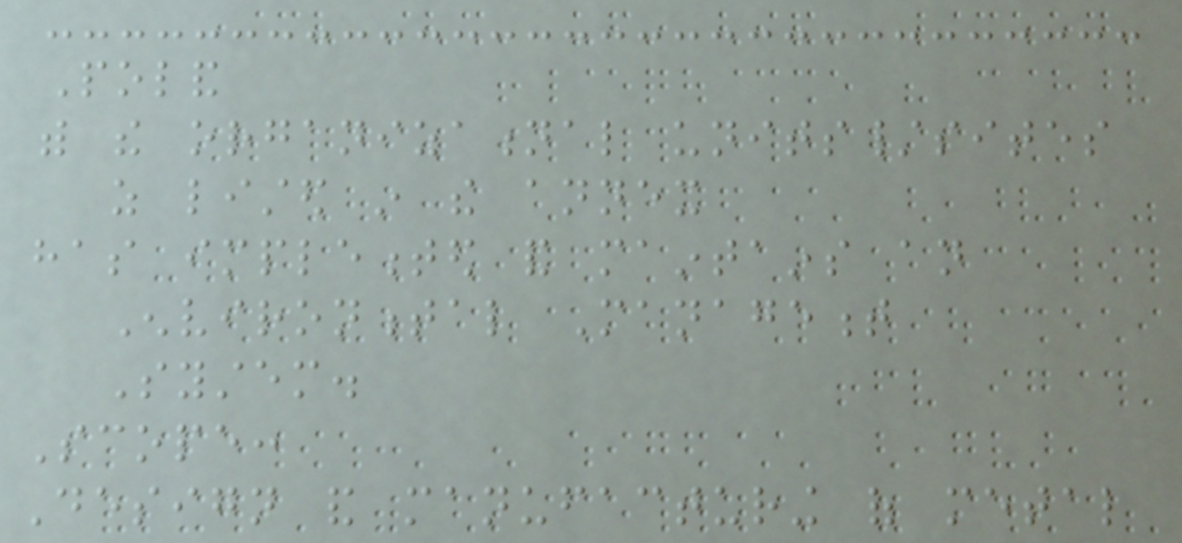Poland
with the organizational units/sites
as listed in the annex
has implemented and maintains an
Environmental Management
System.
Scope:
Design and manufacturing of metal
